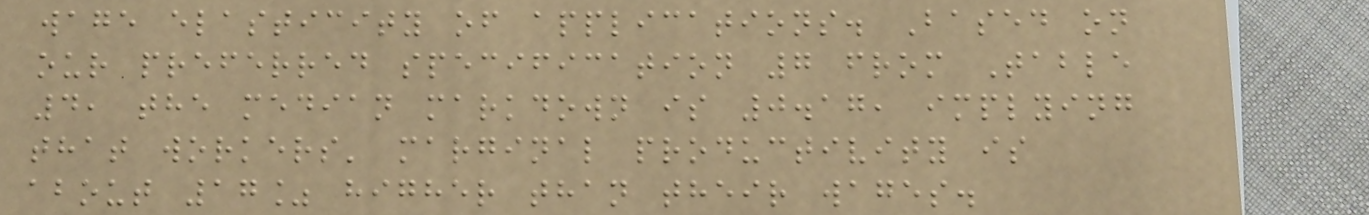wage elasticity of applications. Based on
our preferred specification 7 from Table
4, the median markdown is 0.17, implying
that workers' marginal productivity is
about 17% higher than their wages.
